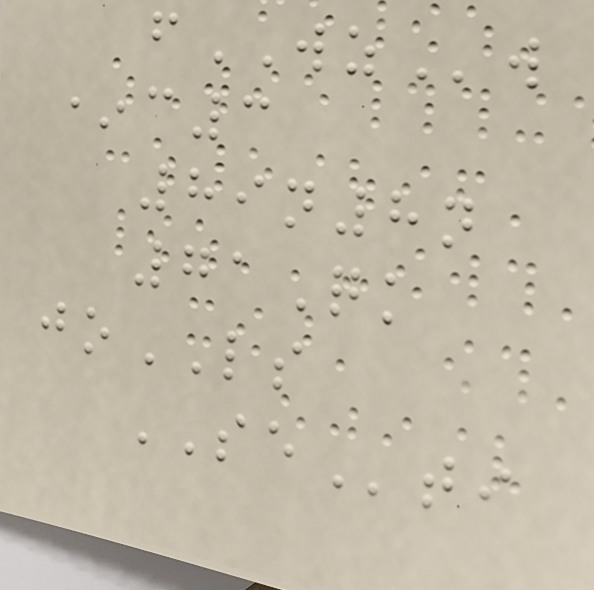fWZw
*c3
89n8n
71Qk
joLS
SEti
